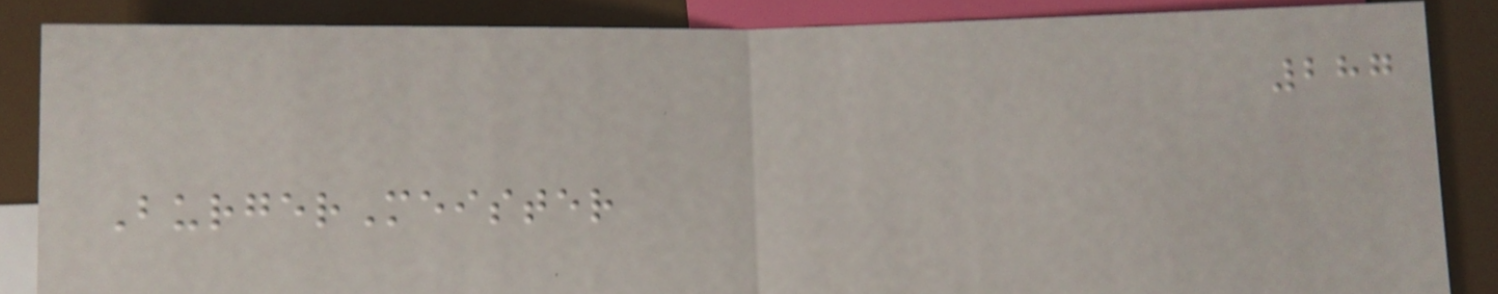287
BurgerMeister
